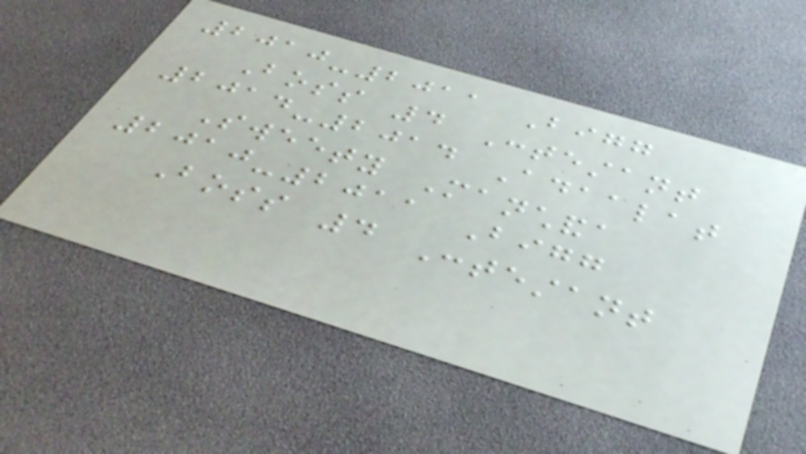2010-2011 Bigg
Boss 4 Contestant
2014-2014 Adaalat
Sweety Manchanda
2010-2011 Bigg
Boss 4 Contestant
